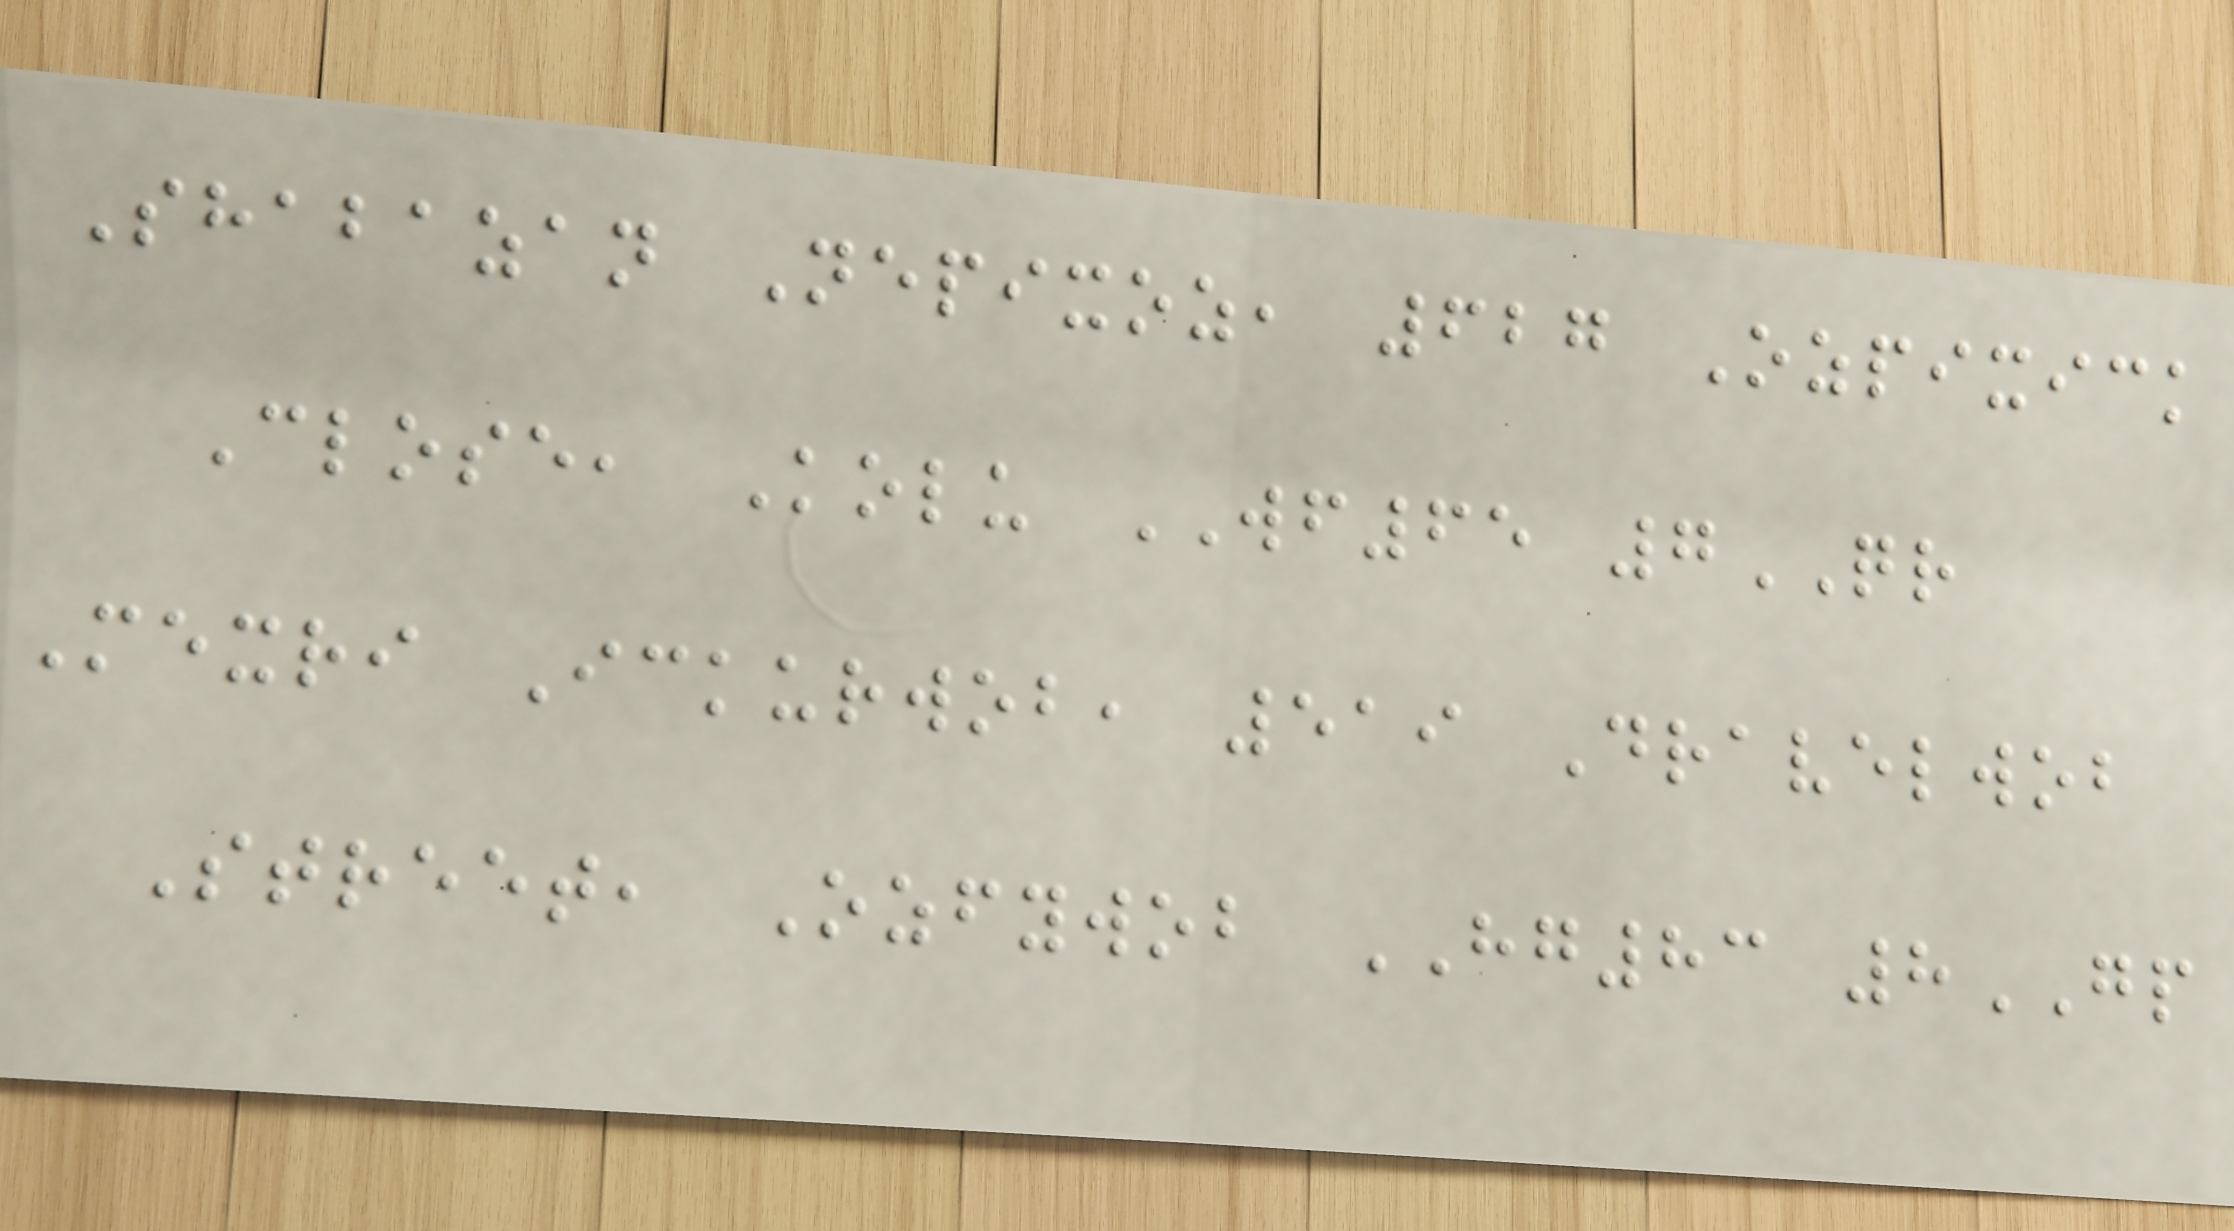Shabazan Nepixoz, 627 Ozpixick
Close, Kolu WF65 7QR
Mexri Ickurwob, 519 Dravelwob
Street, Ozfywob HG83 8GP
